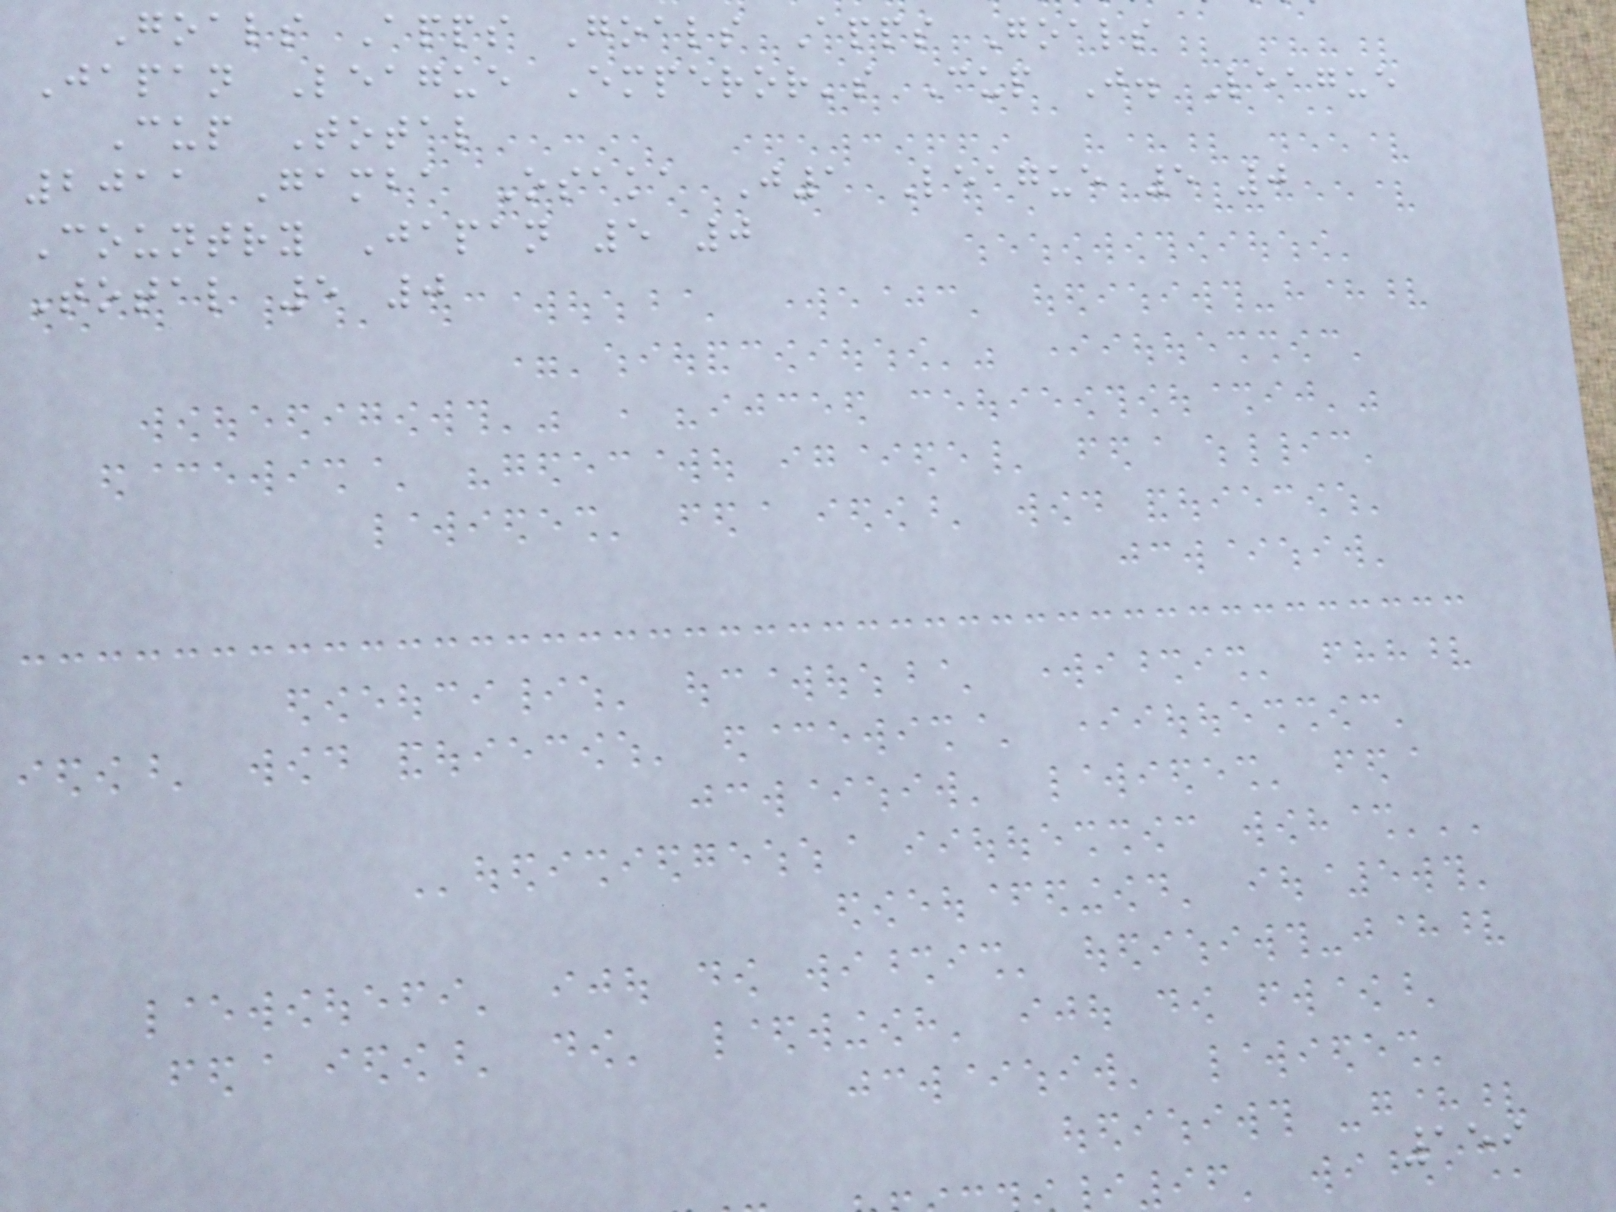Goals Apps Goals Apps Goals
Japan League Emperor's Cup J. League
Cup Total
2011 Gamba Osaka J1 League 5 0
Country Japan 5 0
Total 5 0
159
